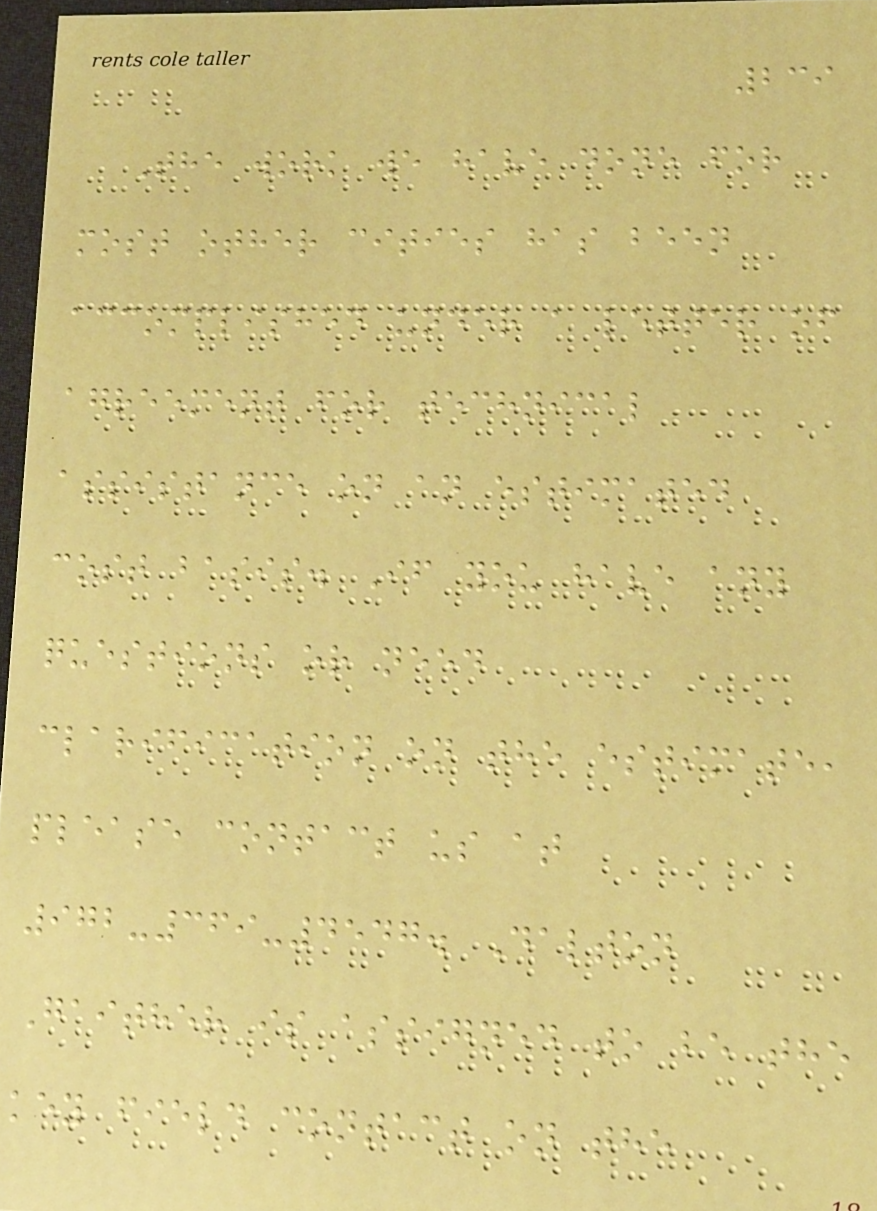239
The work we have done for
most other cities has been
accomplished under a letter of
agreement for technical
assistance on an estimated
cost basis. If you have any
questions or need
clarification on the estimate,
please contact us at
972-369-4547. Dalton
Gaither is assigned to be the
key field contact on the
